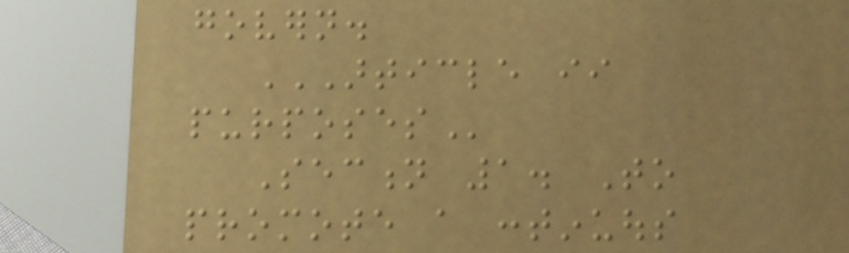govern.
ARTICLE II
PURPOSES
Section 1. To
promote a continuous
